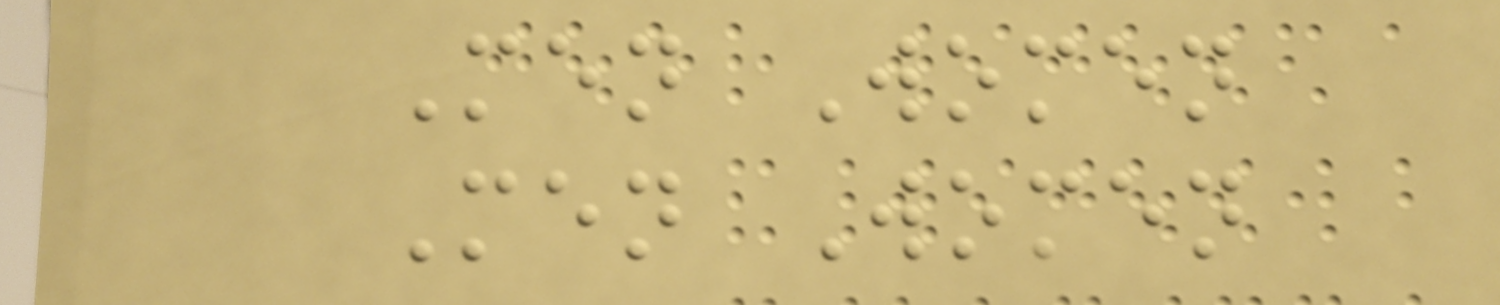Men Women
Men Women
